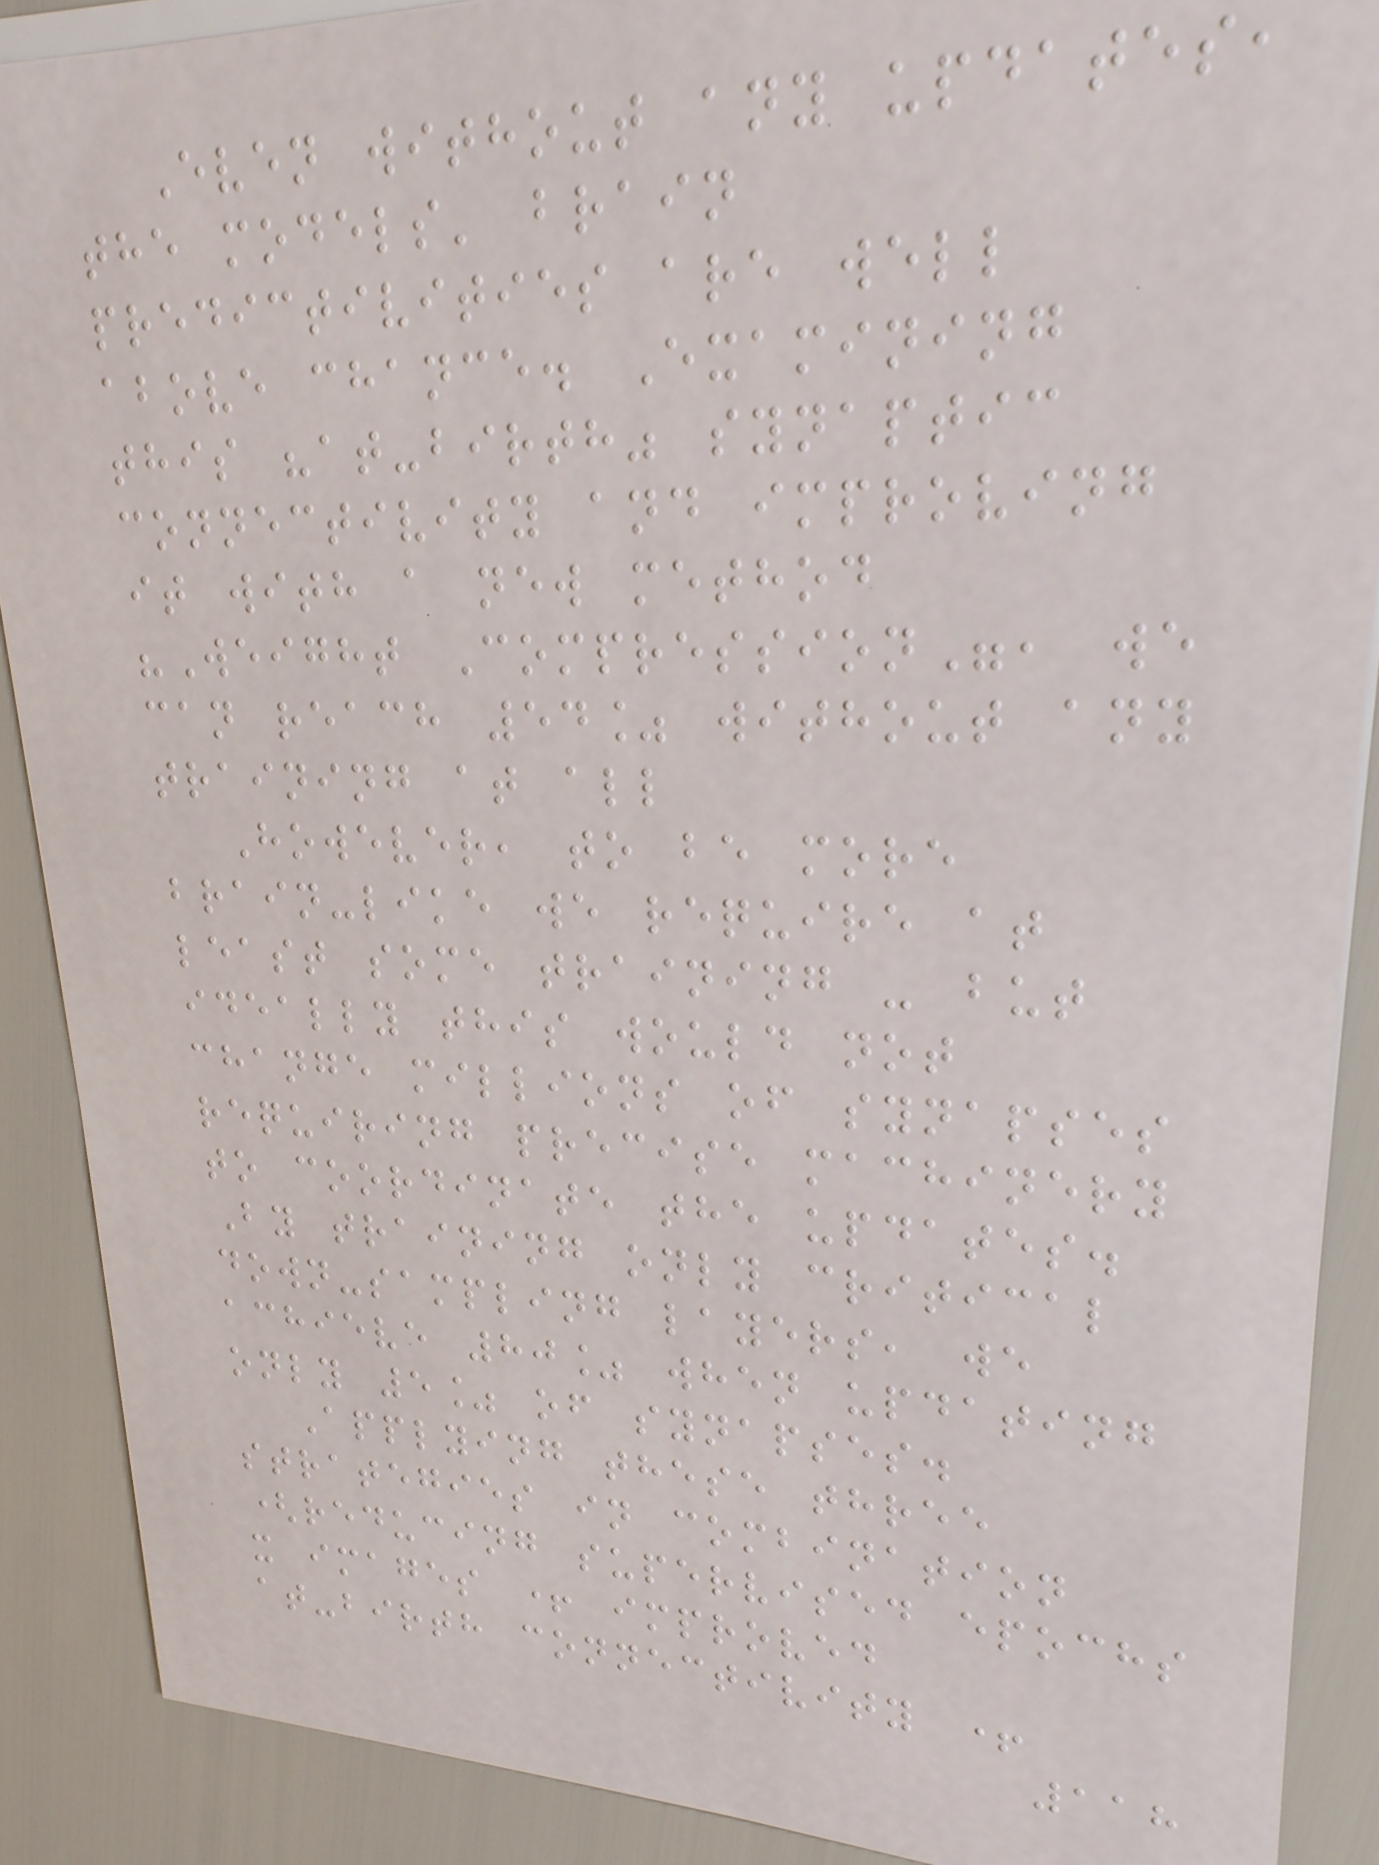Even without any updates,
the models' brain
predictivities are well
above chance. Examining
this "at-birth" synaptic
connectivity and improving
it with a new method
"Weight Compression", we
can reach 54% without any
training at all
However, to be more
brain-like we require at
least some training - but
ideally this would not
change millions of synapses
requiring precise machinery
to coordinate the updates.
By training only critical
down-sampling layers, we
achieve 80% when updating
only 5% of synapses.
Applying these three
strategies in combination
(reducing supervised epochs
x images + improved
at-birth connectivity +
118
